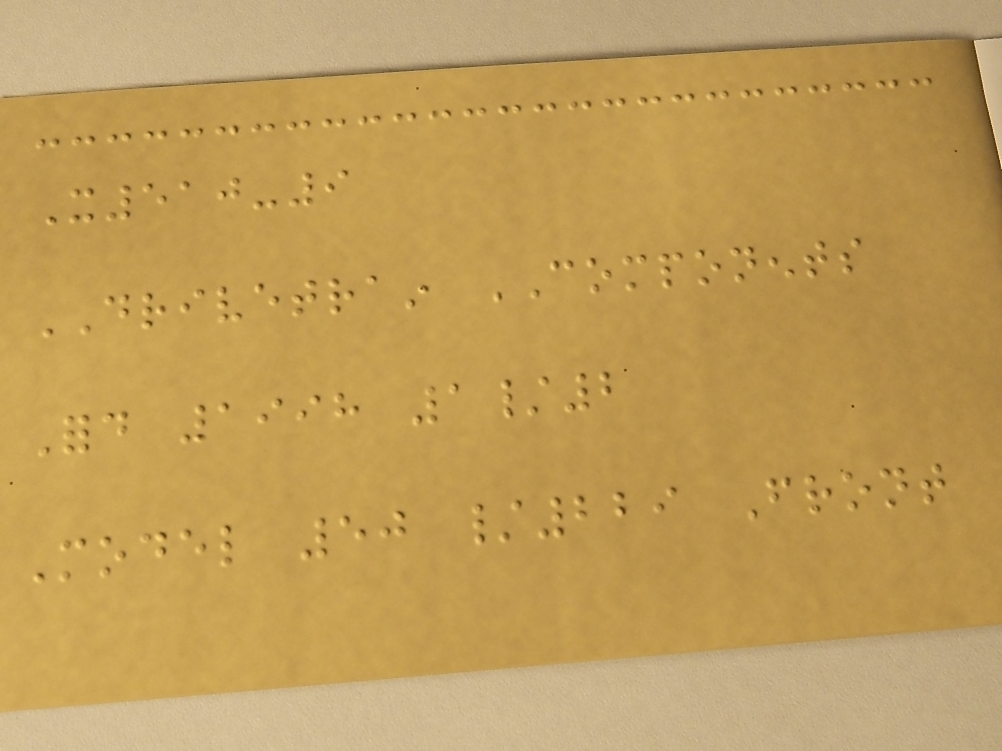X510-9
DRIVETRAIN COMPONENTS
Ford 1998 1/2
Model 50 /229 Front
